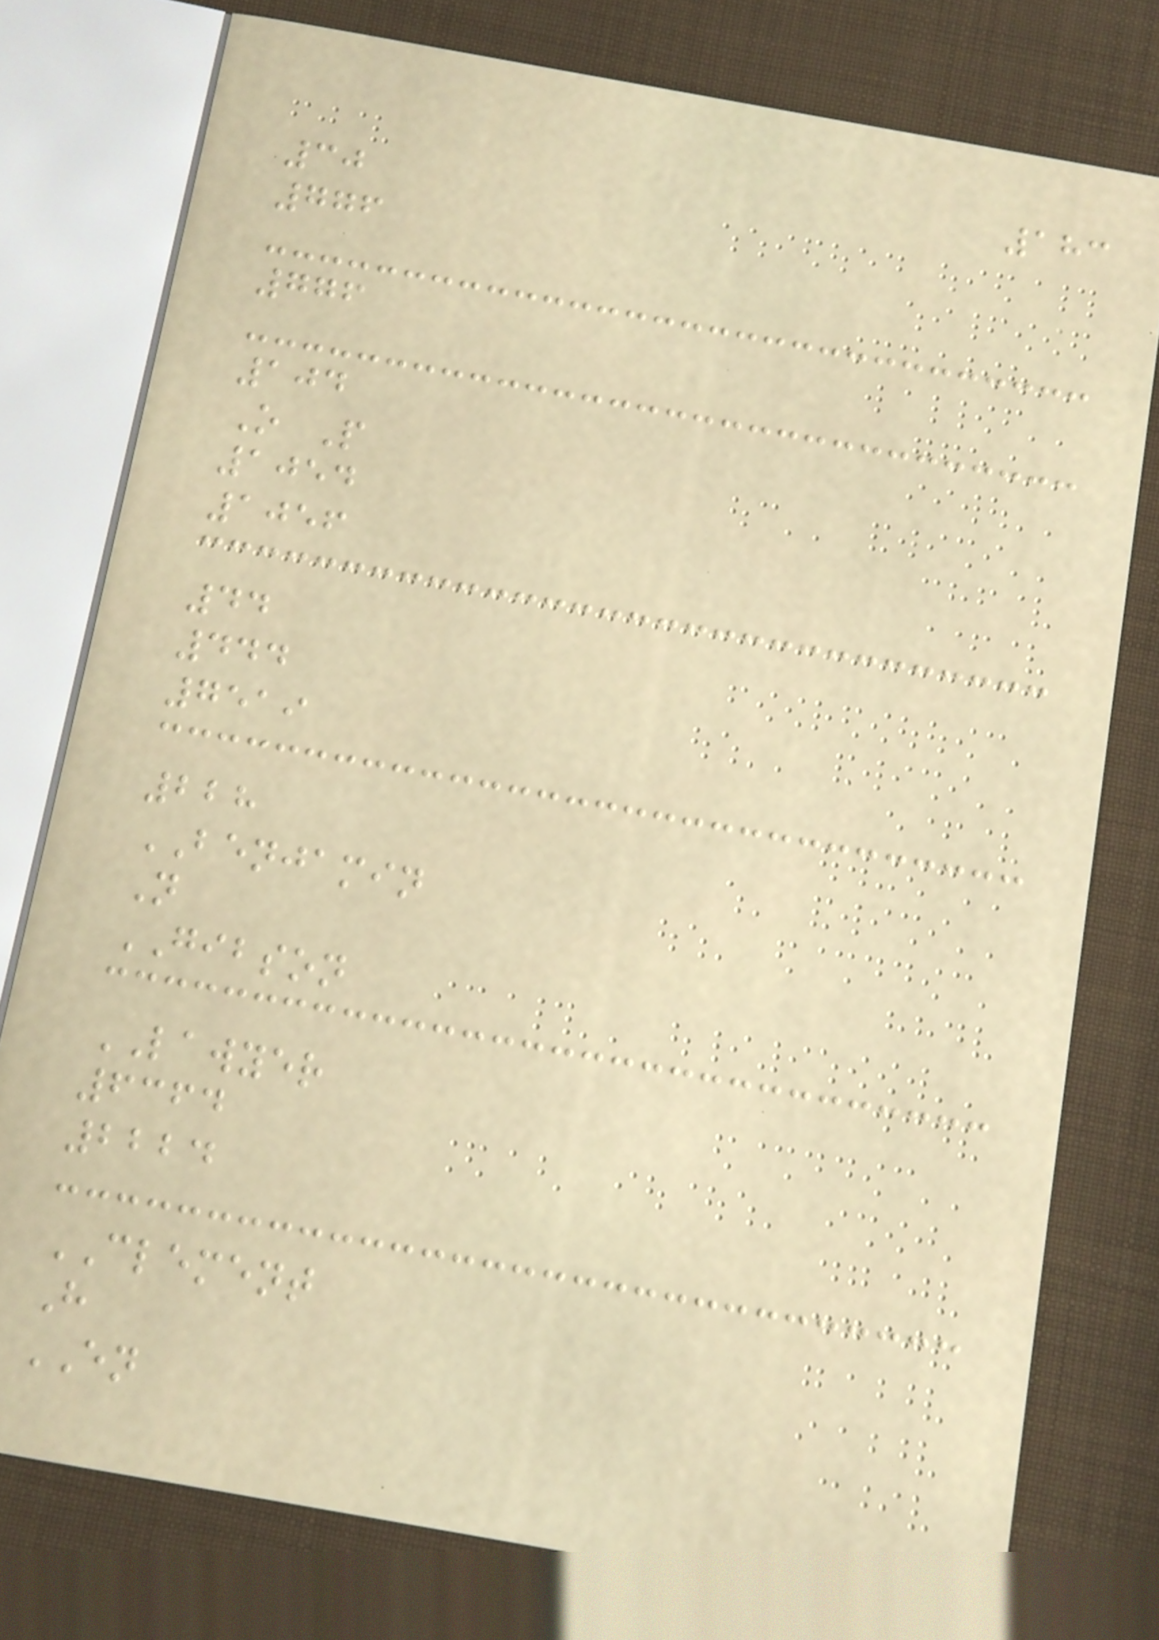183
30
776
776
104
O P
1054
1056
44
444
7519
228
BENJAMIN
N
GIBSON
LAWYER
6364
2224
CLEMENT
H
EN
